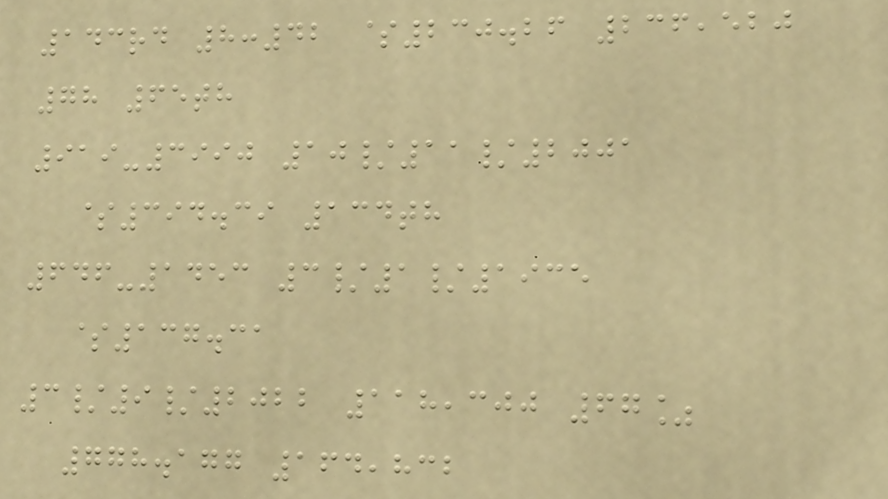143rd 8:42 $230.26 236,520
78 65th
919-3990 10/11/2001
$394.39 134th
646-1453 3/1/1935
$137.31
3/9/2022 118,300 67%
778.177 164,832
